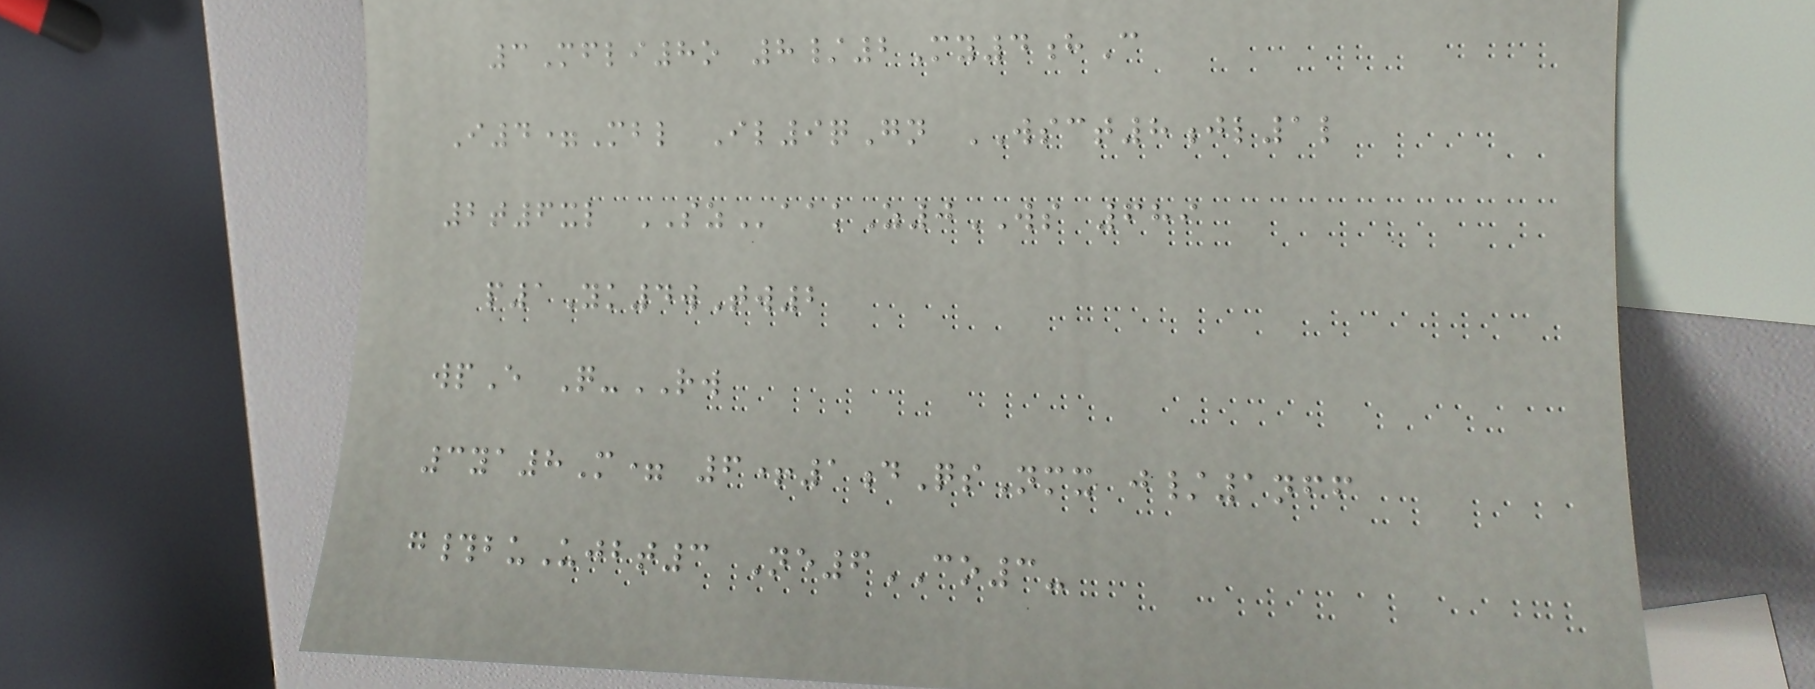3Mfli8o 8/2My4hC
I4=Mbl Il9qGn WSCT8jl1l
2t6xl SZaakZ0WS 689
p1Yk4wTw2
wpE Q-RW
3ya8M= 6+1dQsNmx j/1nff
g#buUjbt3 Ne6CO3-
